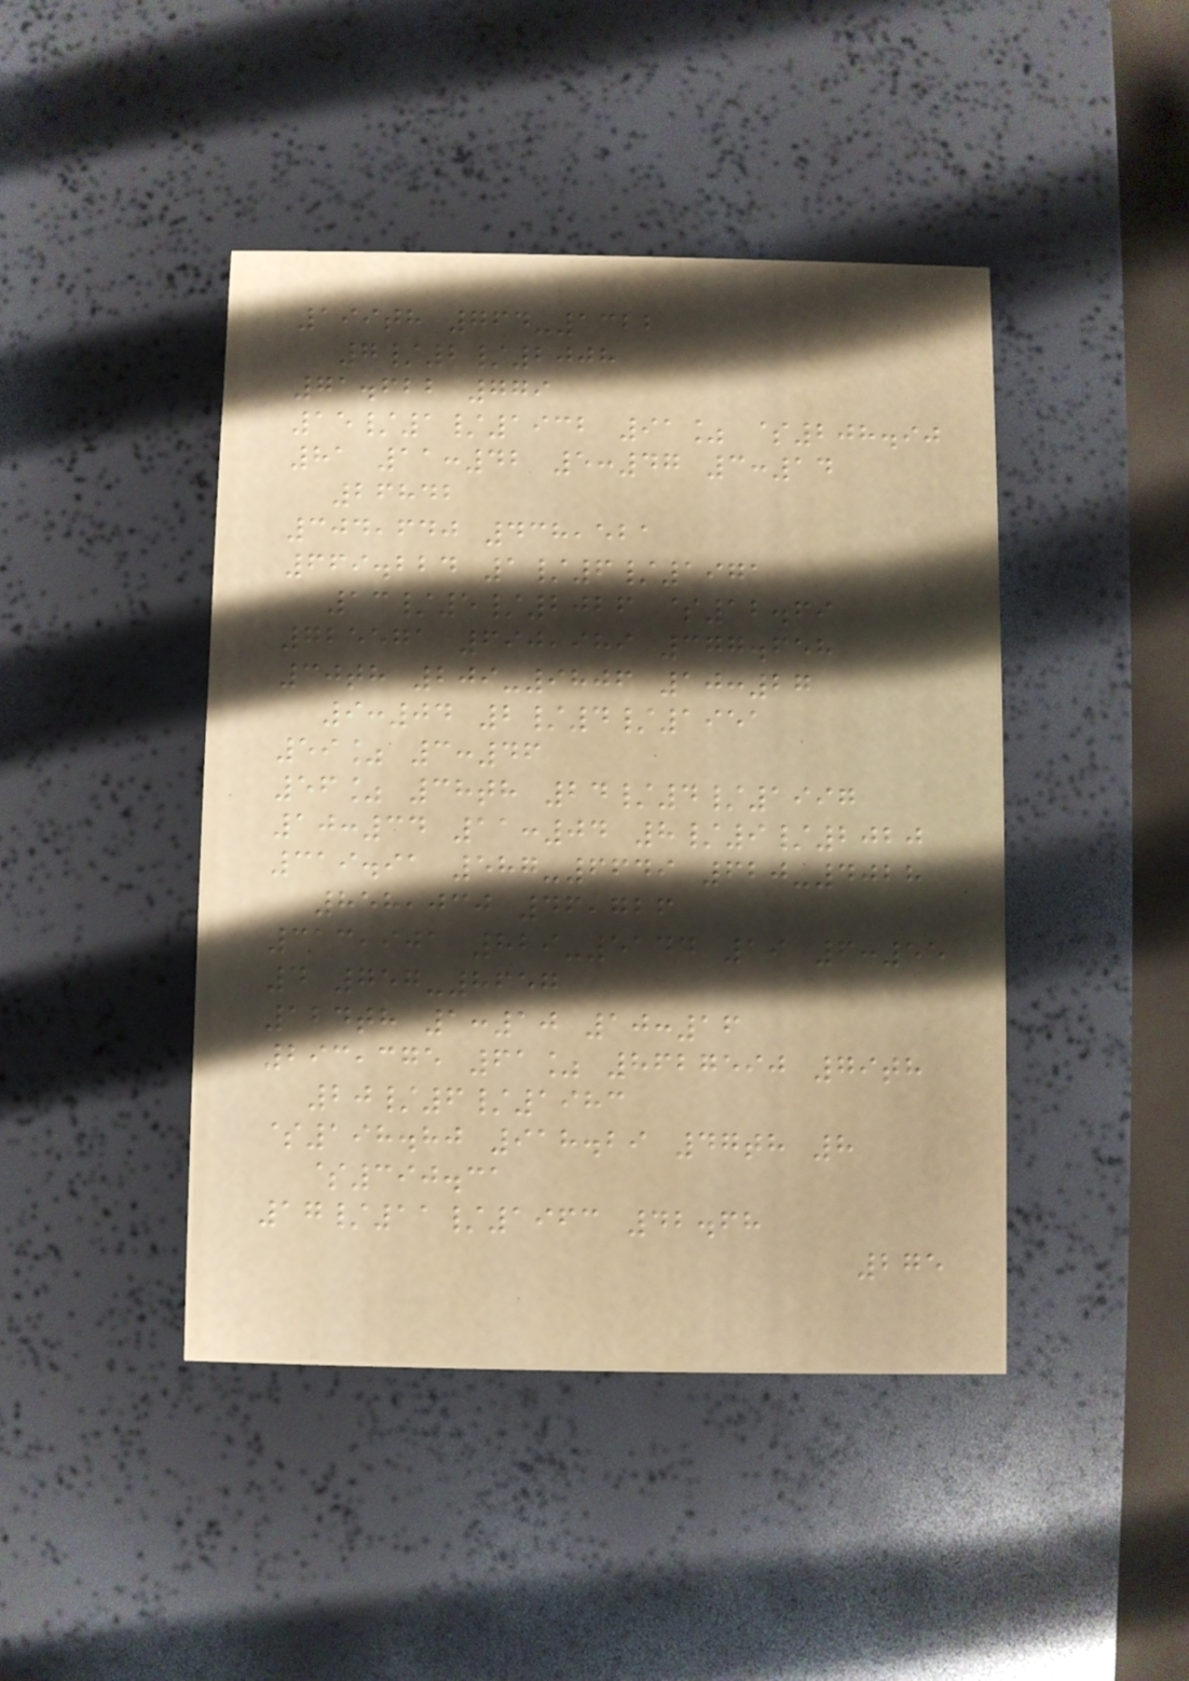199th 764-1322
7/2/2008
71.622 779
15/1/1932 91% $208.90
81 11:42 5:47 3:14
26842
304,640 438,521
669.224 1/6/1971
13/5/2026 $12.69
725571 690,989 377.658
30th 209-9806 10:27
9:04 2/4/1951
59% 3:46
56% 38th 24/4/1997
10:34 11:04 8/9/2020
319.91 587-6649 620-4028
858,030 46,726
313,901 829-5144 19 6:55
4 757-8657
124th 1:10 10:16
293,375 61% 8627590 79th
20/6/1983
$198.80 918.29 47th 8
$390.31
17/11/1963 42.68
275
